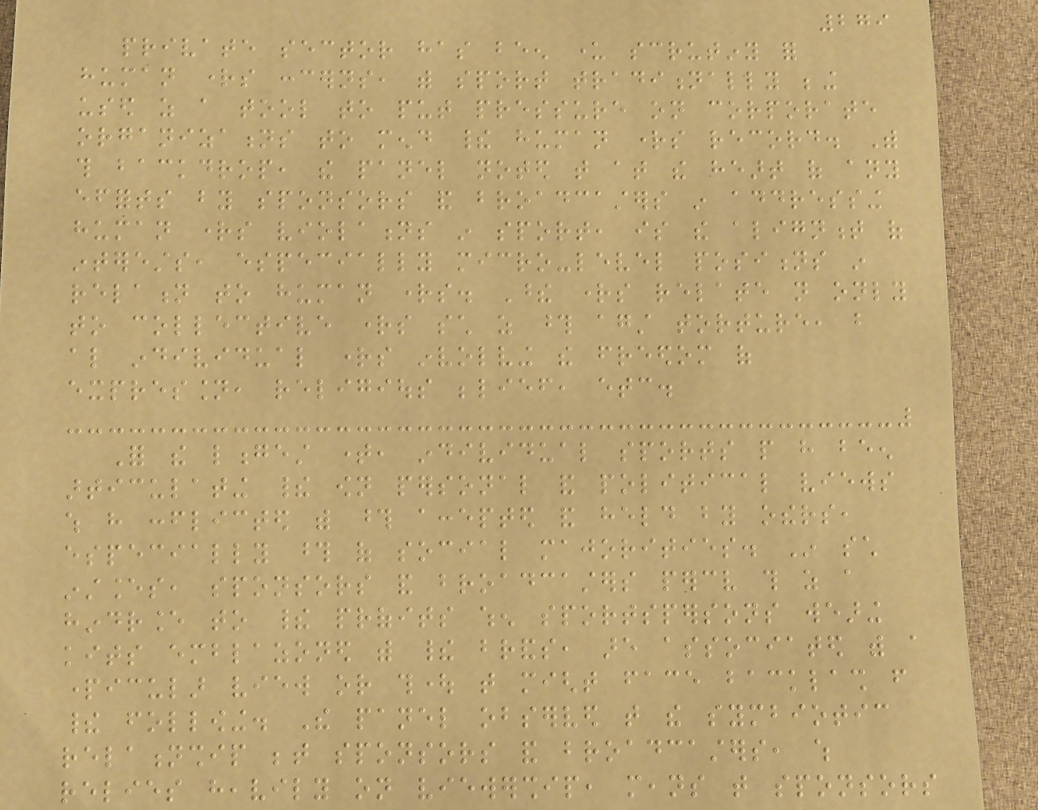279
private sector has been under scrutiny for
human rights concerns, with sport traditionally being
used as a tool to put pressure on corporate
organizations to mend their human rights record. With
this backdrop, the panel noted that at the heart of any
efforts by sponsors and broadcasters in addressing
human rights violations in sport, is the alignment of
interests, especially micro-level positions in
relation to human rights. These rights relate not only
to collective rights such as those against torture, but
also individual rights involving the freedom of
expression, religious belief, etc.
For the longest time, individual sports people have been
articulating their own personal and political views
which have conflicted with those accepted and held by others,
especially those of social majorities. In such
instances, sponsors and broadcasters perceive this as a
hindrance to their profits when sportspersons wearing
kits emblazoned with their brands, are associated with a
particular view or thought that might face backlash from
their following. The panel observed that the symbiotic
relationship between sponsors and broadcasters, which
relies heavily on viewership, means that sponsors
